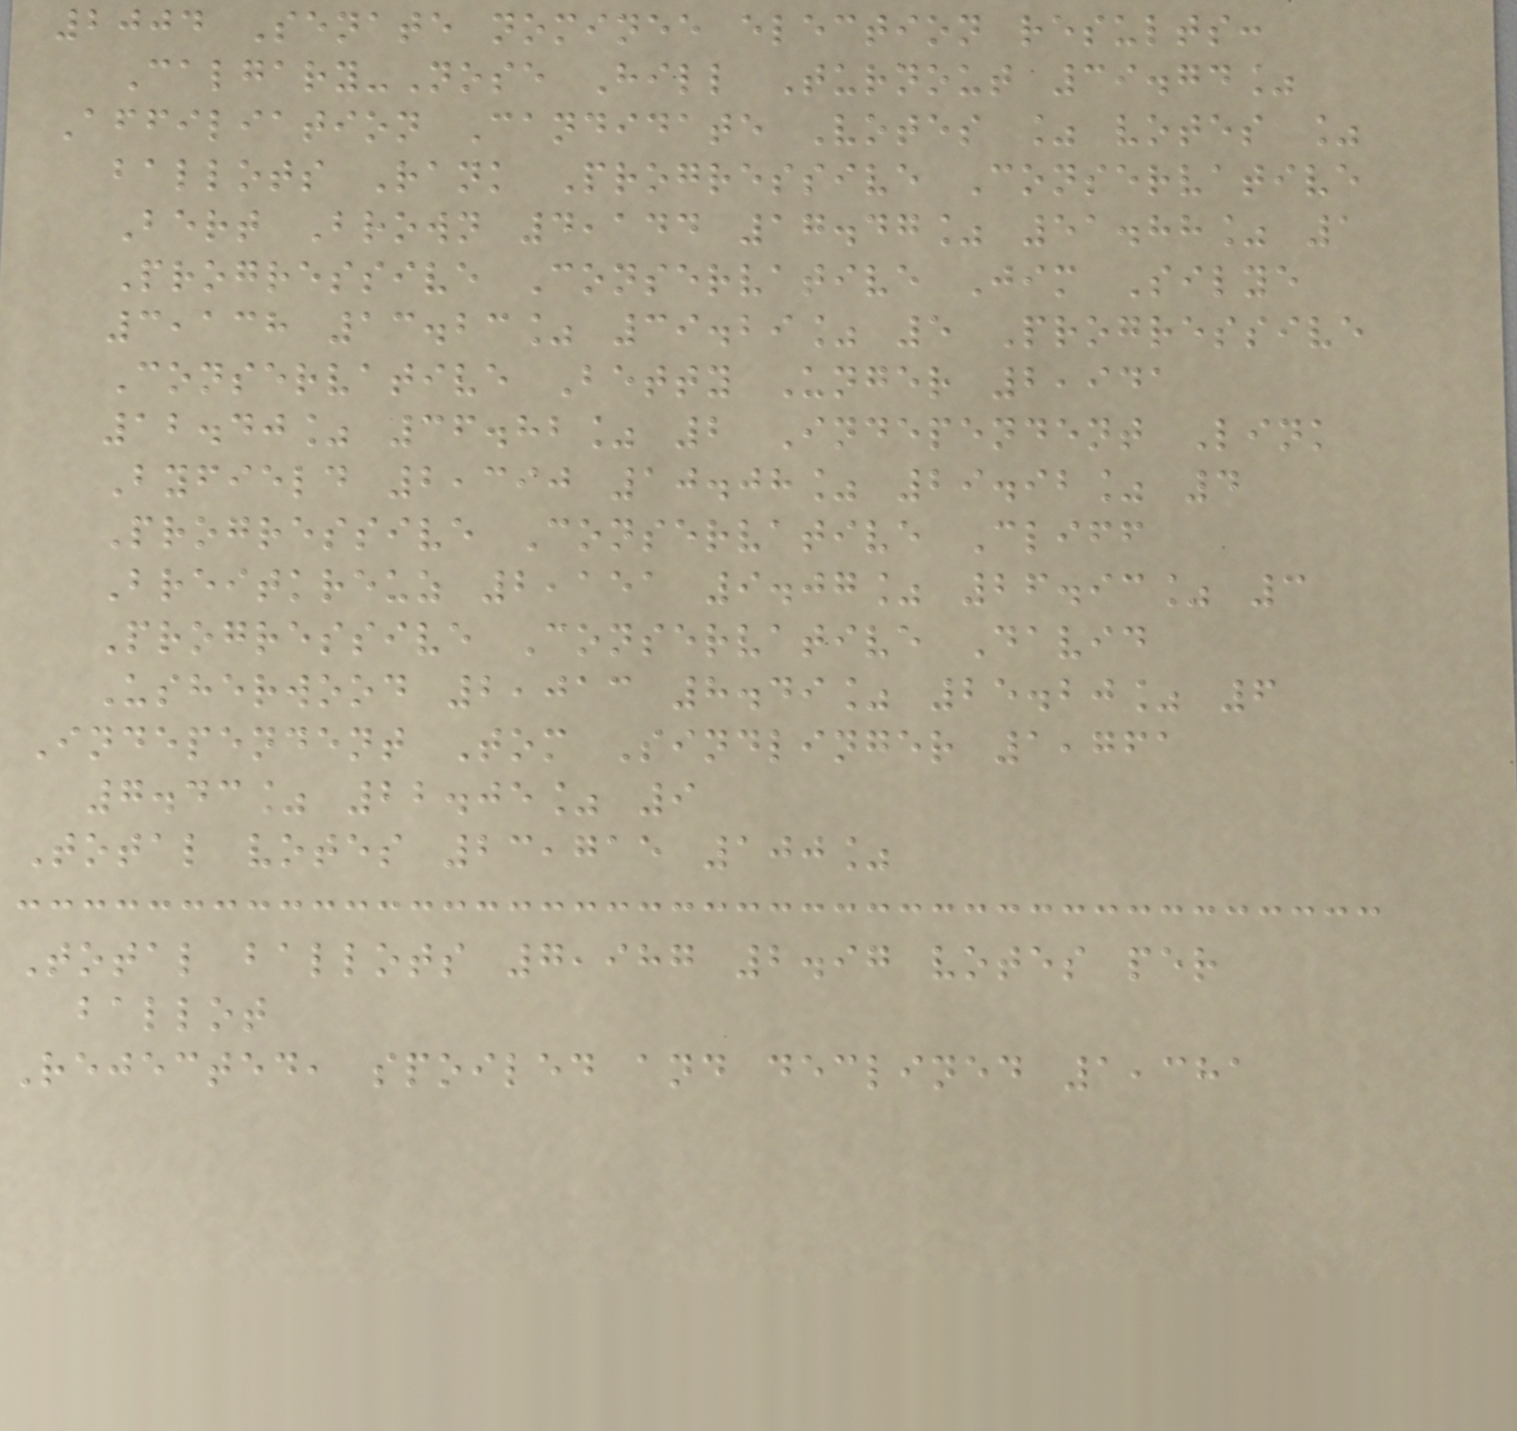2004 Senate nominee election results:
Calgary-Nose Hill Turnout 39.74%
Affiliation Candidate Votes % votes %
ballots Rank Progressive Conservative
Bert Brown 4,144 17.47% 51.88% 1
Progressive Conservative Jim Silye
3,138 13.23% 39.29% 5 Progressive
Conservative Betty Unger 2,941
12.40% 36.82% 2 Independent Link
Byfield 2,390 10.08% 29.92% 4
Progressive Conservative Cliff
Breitkreuz 2,151 9.07% 26.93% 3
Progressive Conservative David
Usherwood 2,013 8.49% 25.20% 6
Independent Tom Sindlinger 1,761
7.43% 22.05% 9
Total votes 23,715 100%
Total ballots 7,987 2.97 votes per
ballot
Rejected, spoiled and declined 1,381
